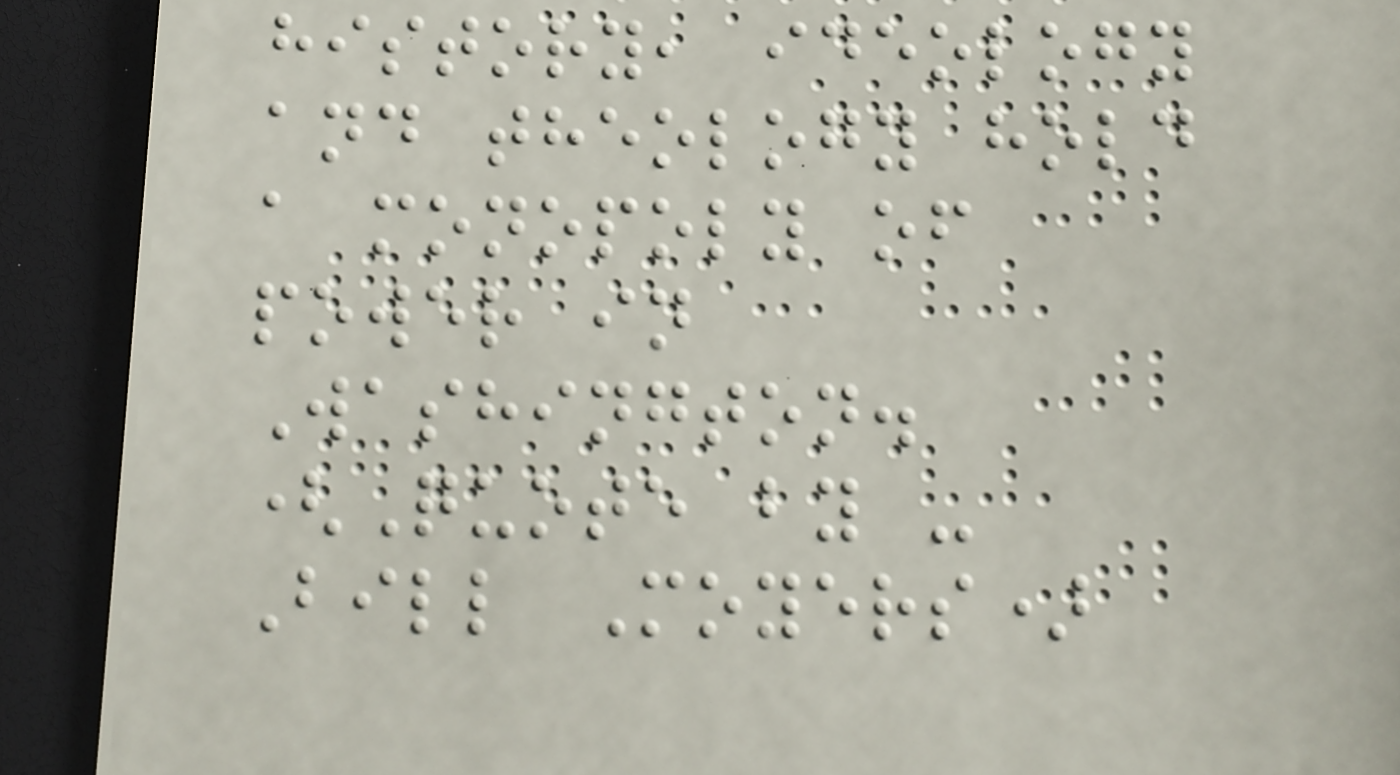history, ideology
and theology hold
a monopoly of
power in
Washington.
(Quote by -
Bill Moyers)
